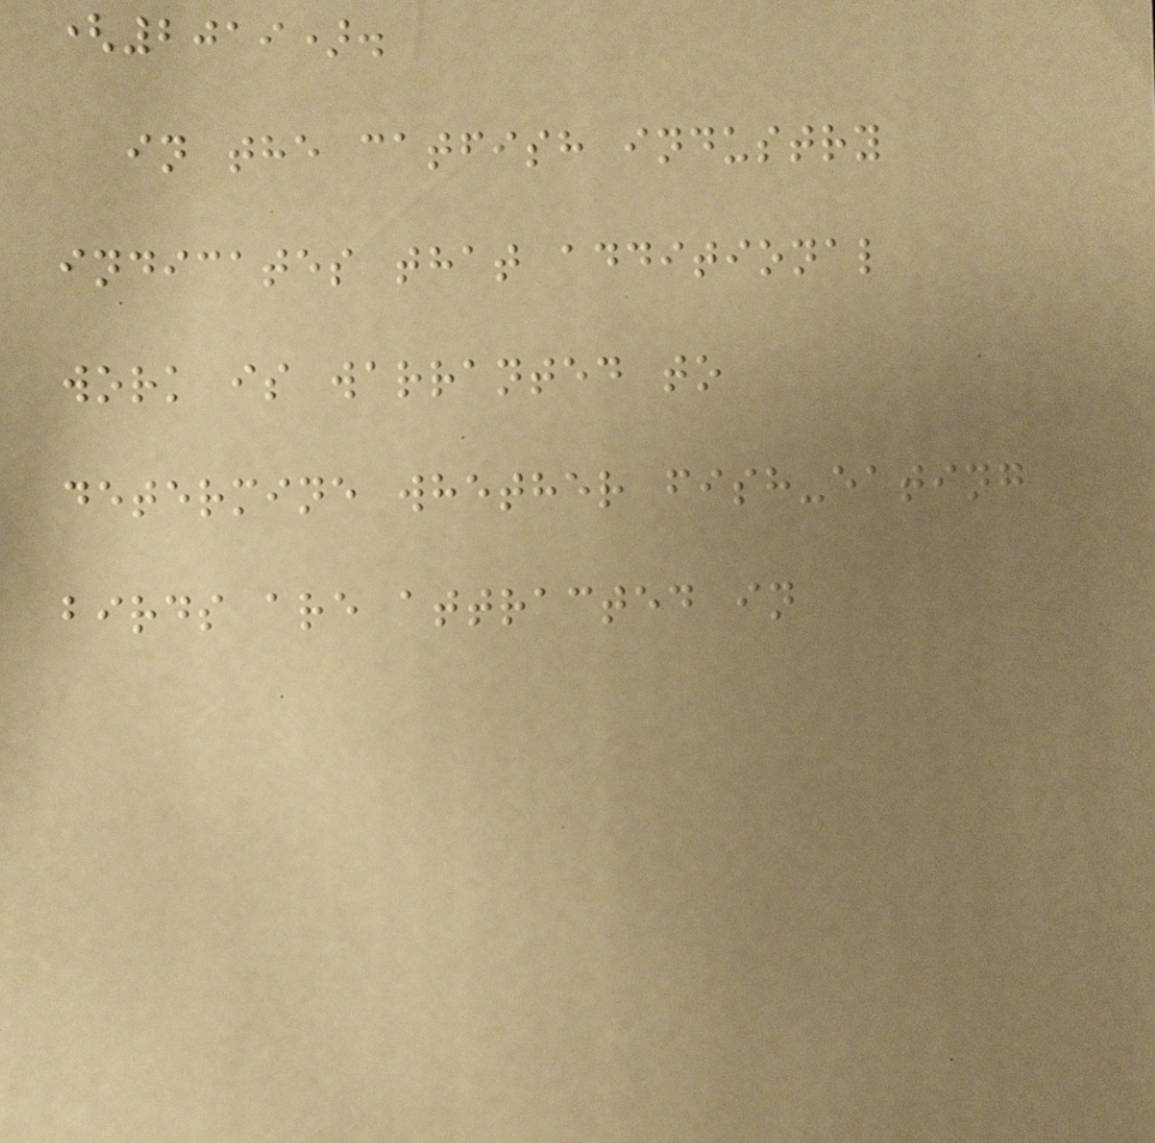(2019).
in the catfish industry
indicates that additional
work is warranted to
determine whether fish-eating
birds are attracted in
